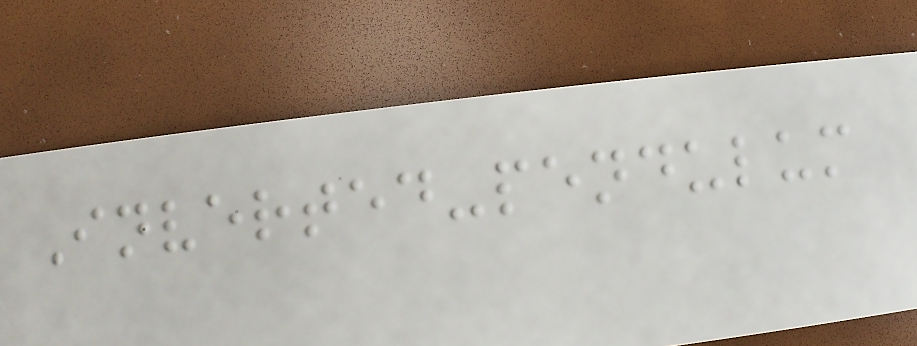Inverted-pendulum
